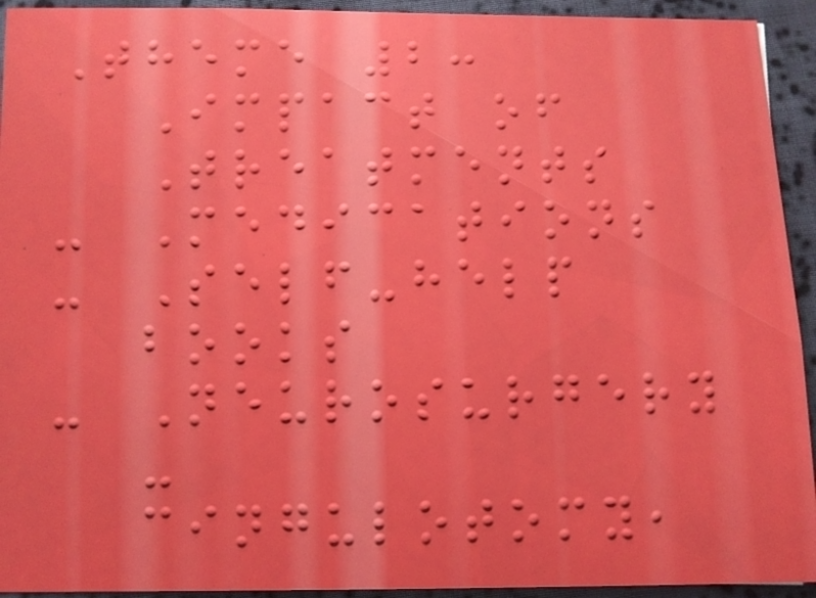Theme 2:
Impact of
Treatments
- Medications
- Self-help
books
- Neurosurgery
-
cingulotomy,
